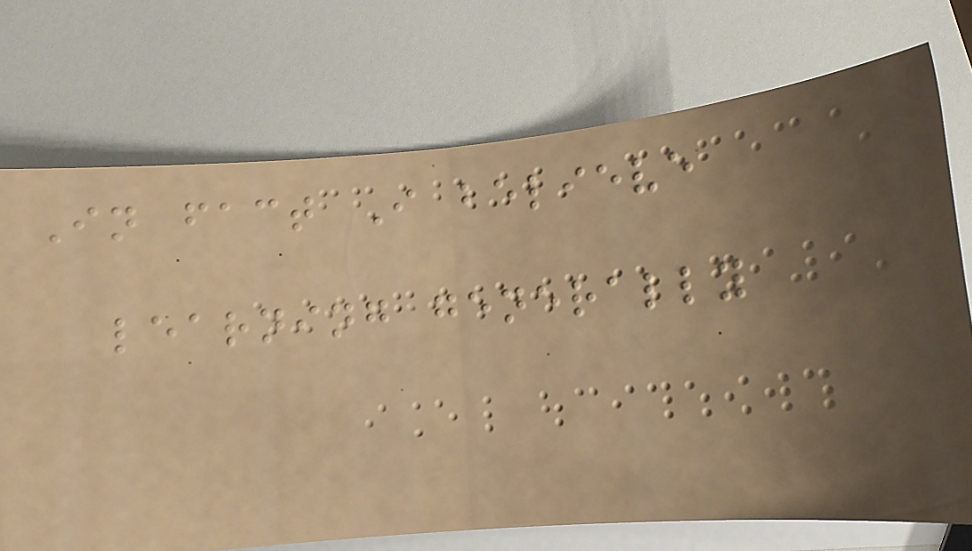In fact I believe
learning generally
